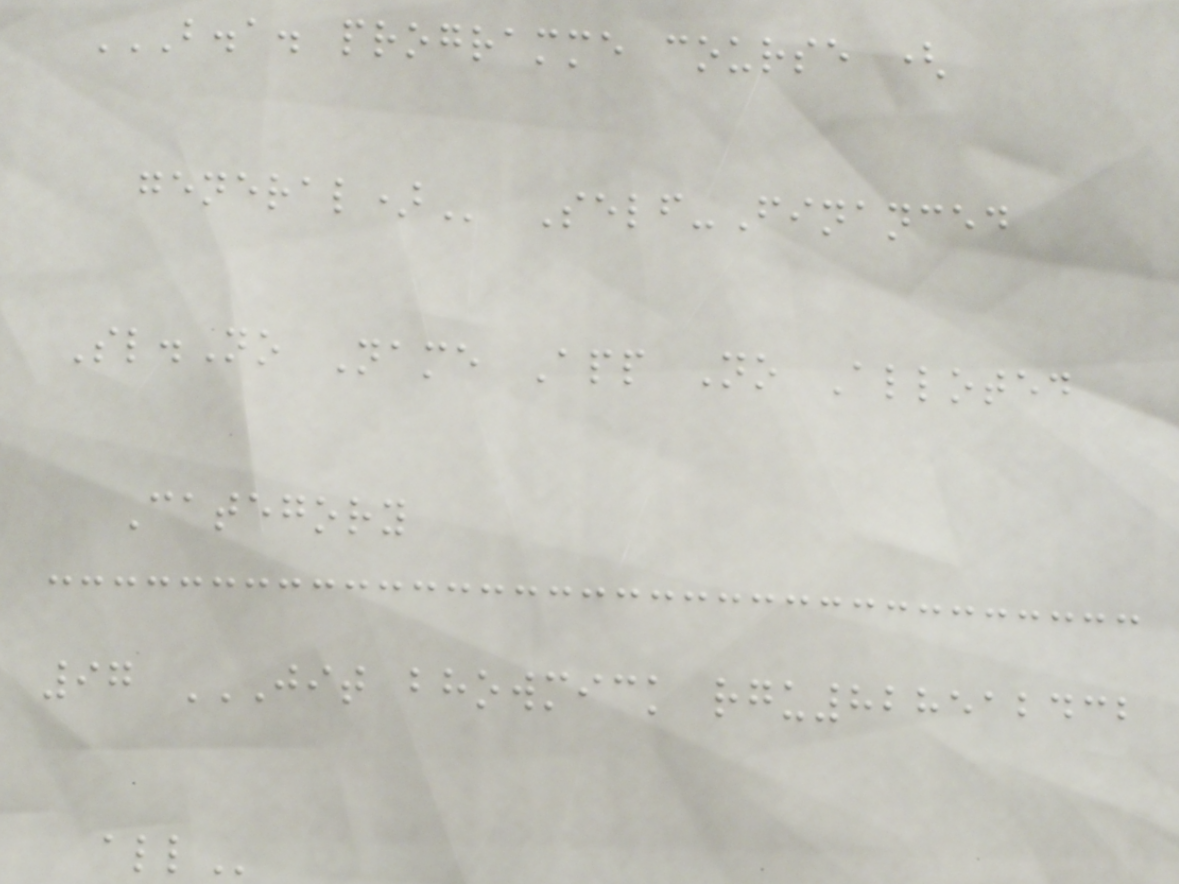B.A. PROGRAMME COURSE (
GENERAL) Self-Financed
Sl.No Name App No Alloted
Category
97 JIT BHOWMICK RGU828512432
ALL
